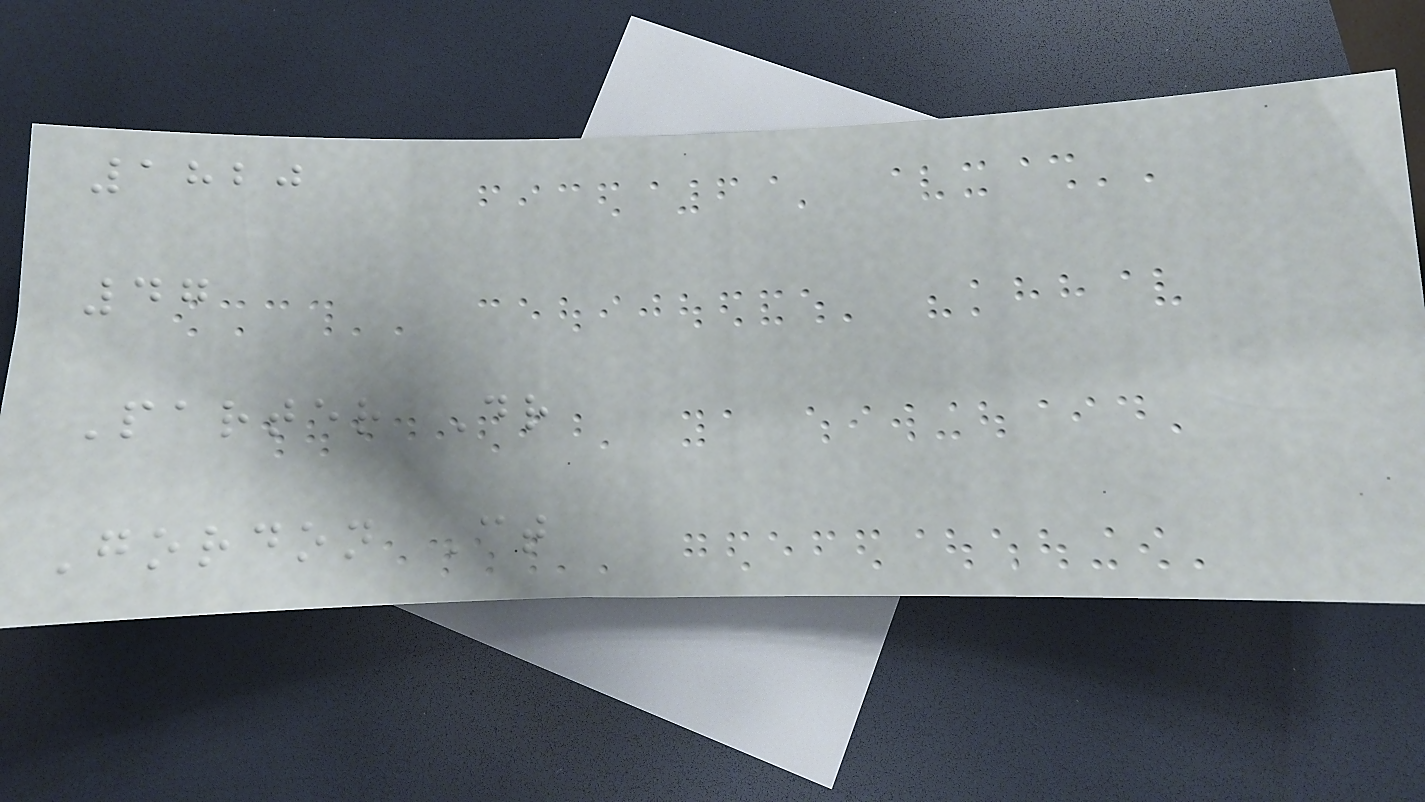1820
47
Parter Dr
Gordon Ct
